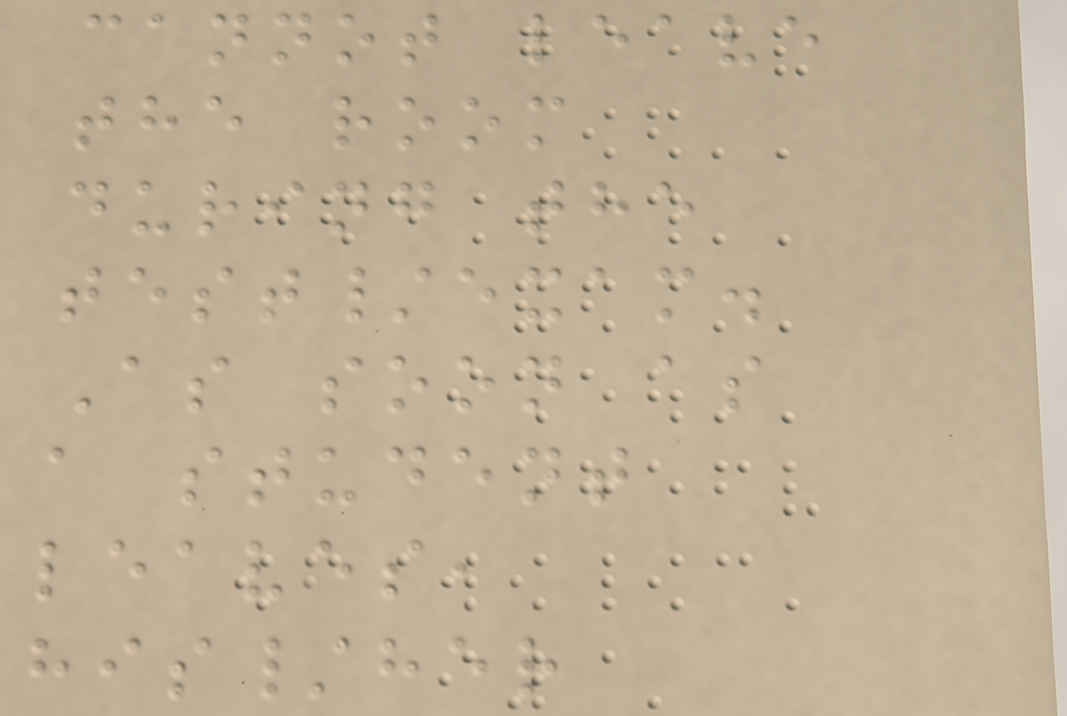cannot leave
the room
during the
test/exam.
As soon as
a student
leaves,
his/her
